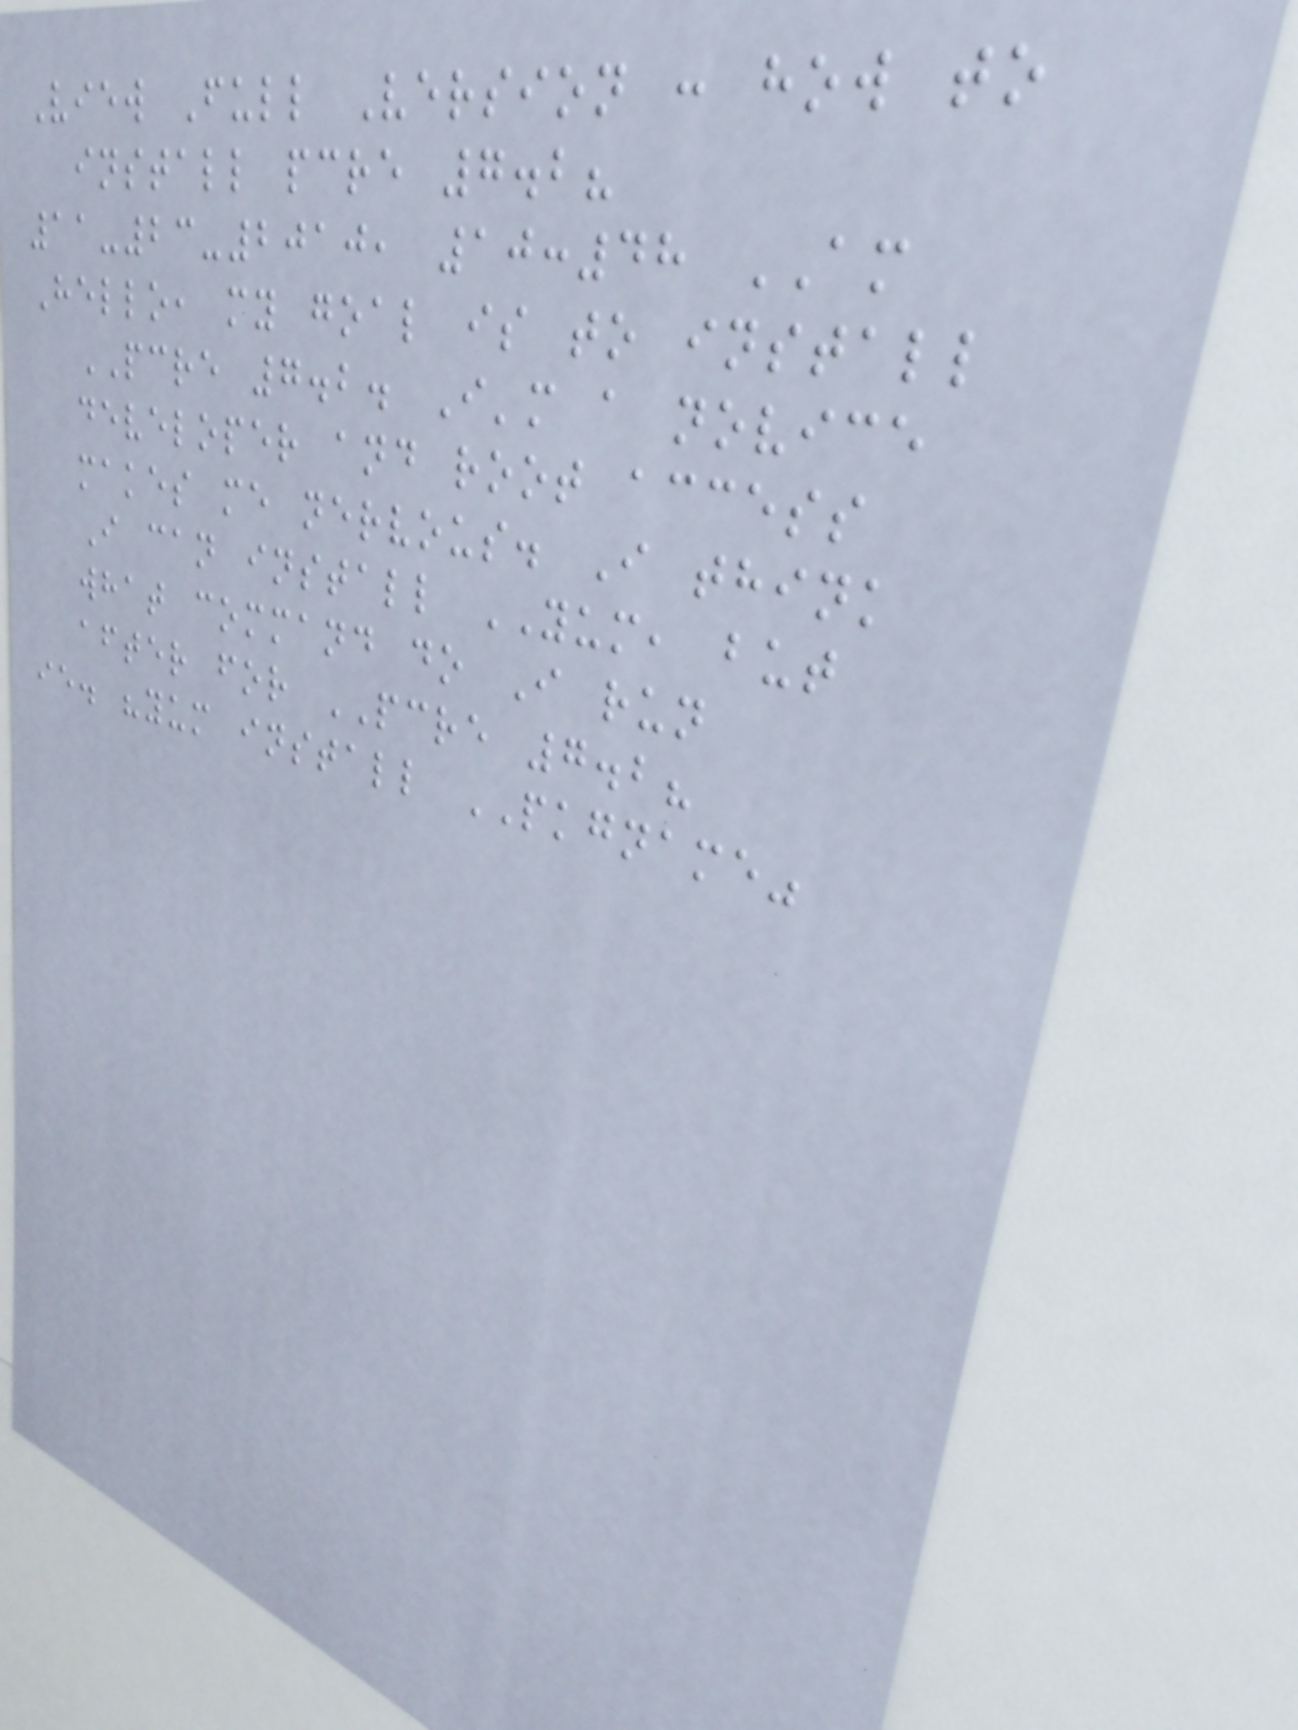View Full Version : how to
install pcre 7.2?
11-23-2010, 10:48 AM
Hello, my goal is to install
PCRE 7.2. I'm a novice
developer and root access
makes me nervous. I think
I can install YUM, but
what command do I run
after for PCRE 7.2?
ie. "yum install PKGNAME"
